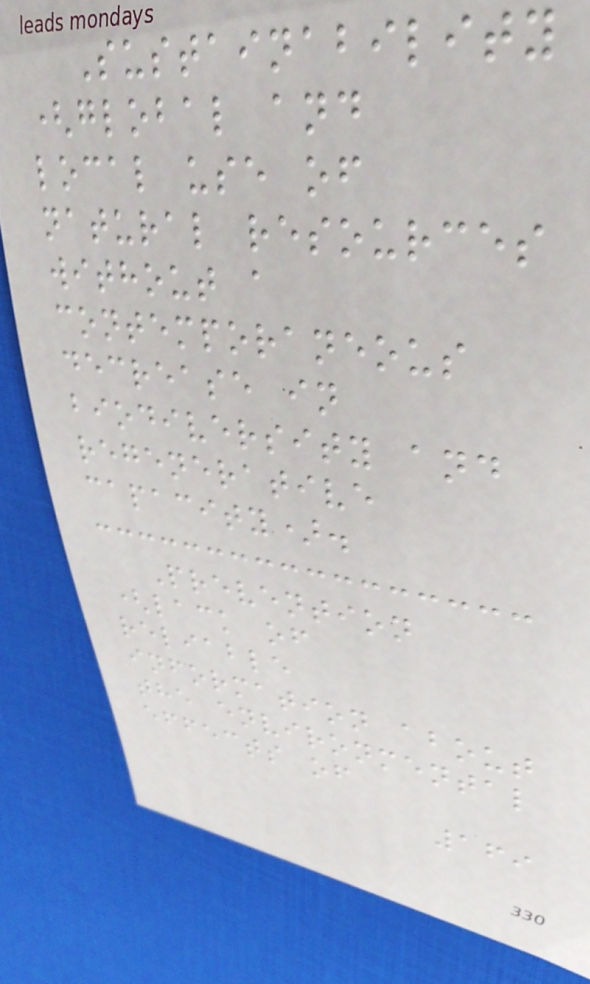Sustainability
(global and
local use of
natural resources
without a
contemporaneous
decrease in
biodiversity and
regenerative
capacity).
Prevention
(lack of
reliable
information about
the environmental
effects of
169
